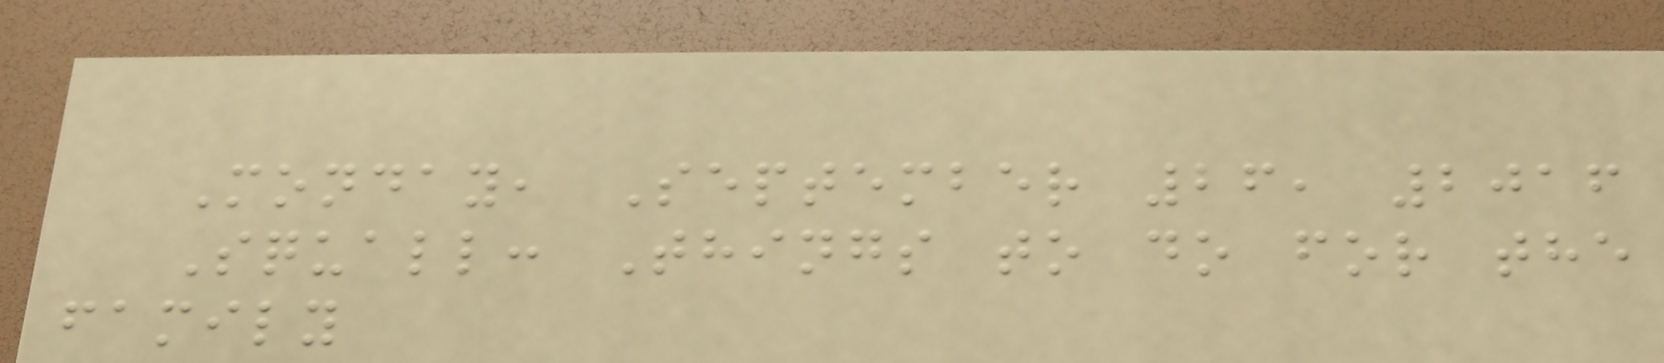Monday, September 26, 2016
Squall: Things to do for the
family
